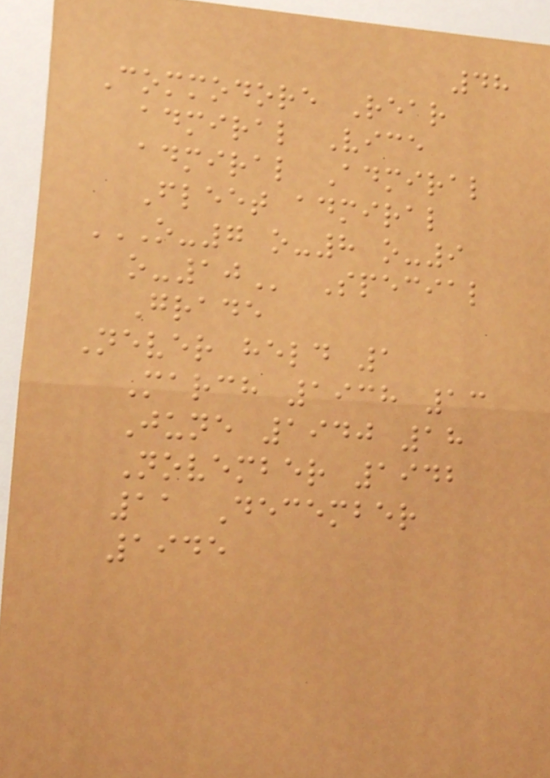48
Commodore Rear
admiral Vice
admiral Admiral
Fleet admiral
O-7 O-8 O-9
O-10 Special
Grade
Never held 1
March 1938 13
June 1940 18
November 1942
11 December
1945
